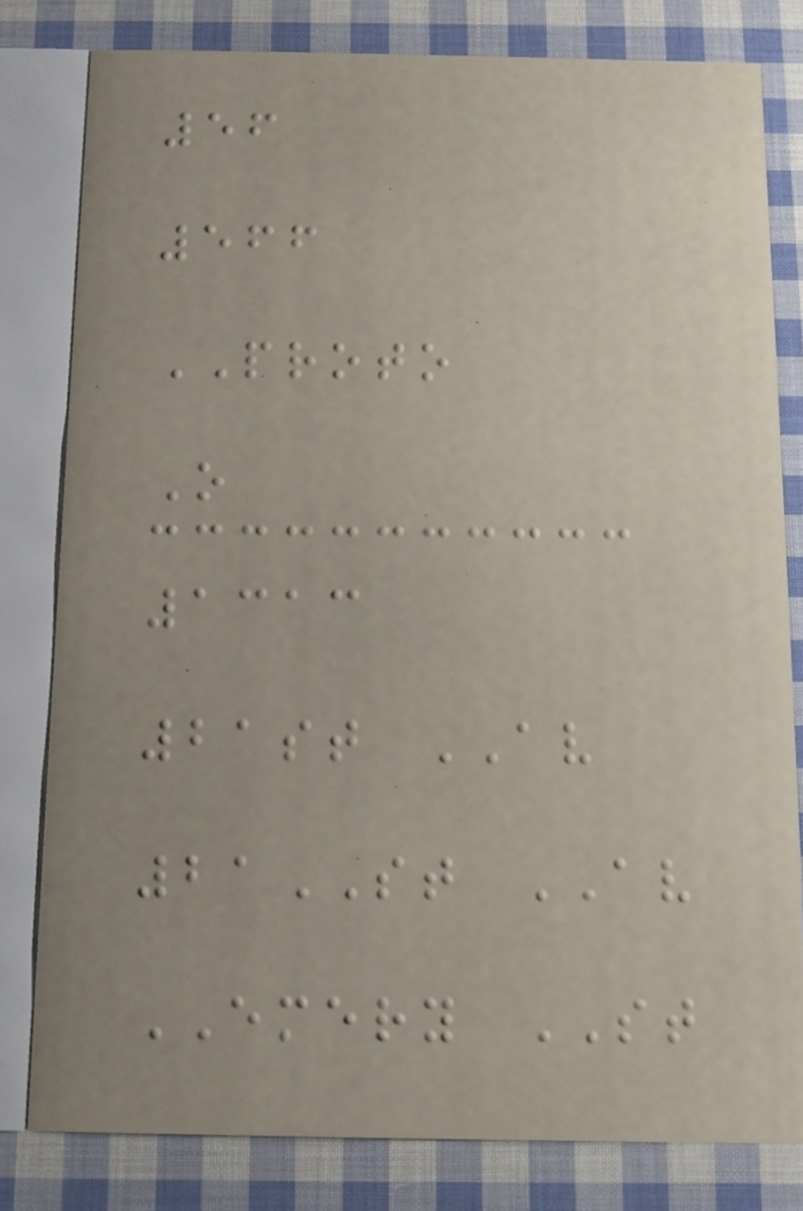56
566
PROTO
O
1313
21st AV
21ST AV
EMERY ST
